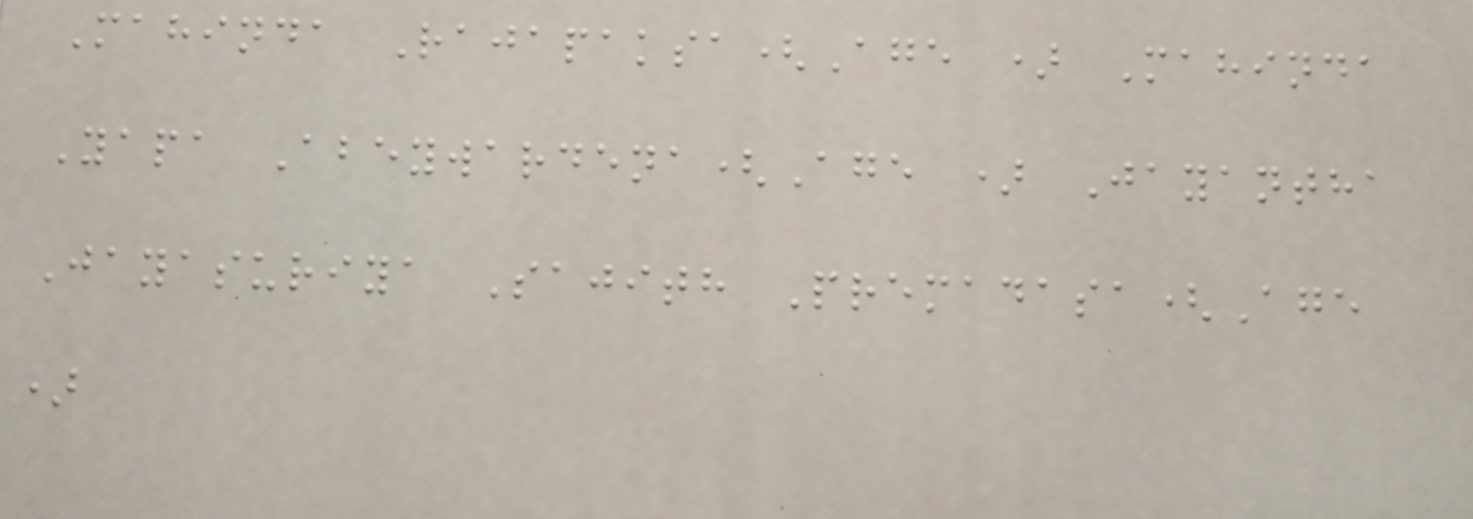Mahinda Rajapaksa(Age ) Mahinda
Yapa Abeywardena(Age ) Jayantha
Jayasuriya Sajith Premadasa(Age
)
